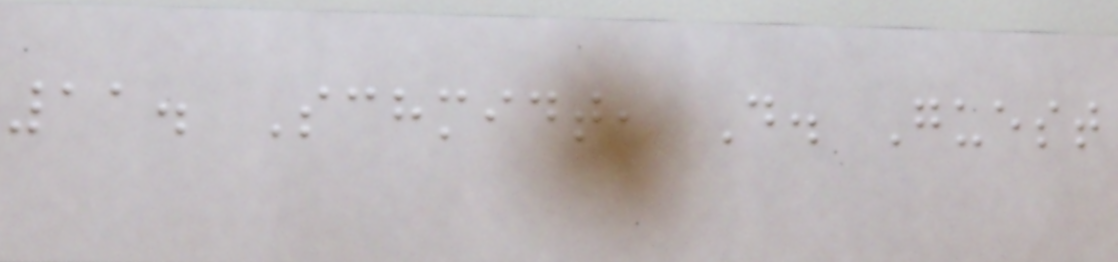11. Schmidt, D. Guest
